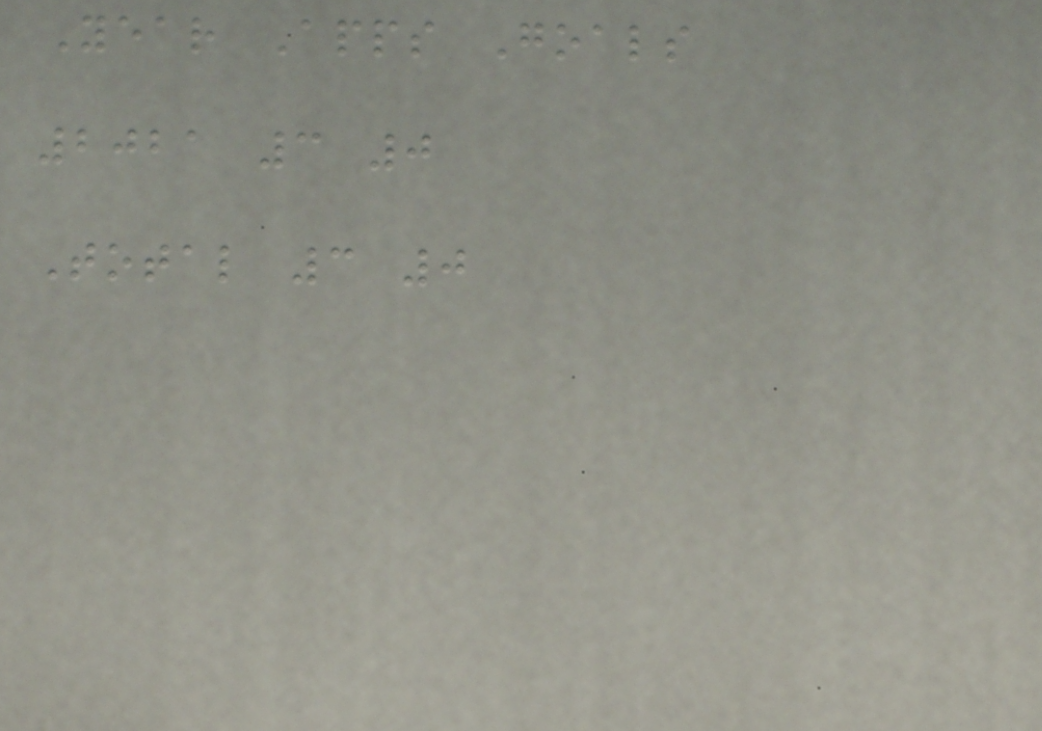Year Apps Goals
2021 3 0
Total 3 0
